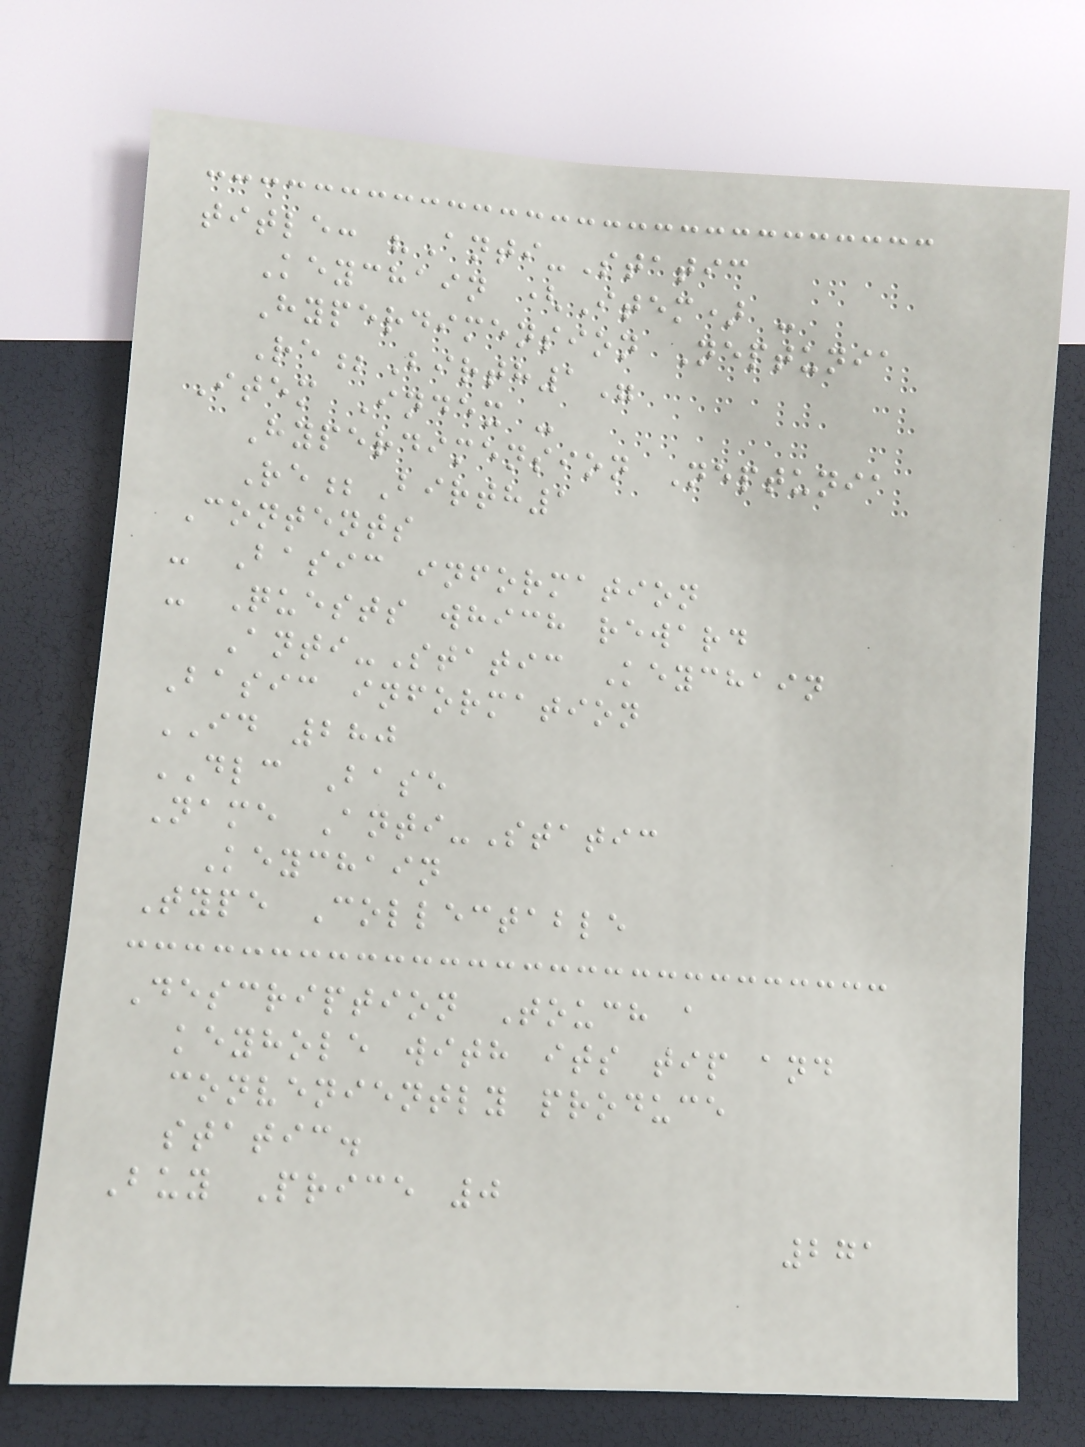title: "Anti-Static
Keychain (Item) -
Hyperdimension Neptunia
Re;Birth1"
Item Index -
Hyperdimension Neptunia
Re;Birth1
Contents
- Basic information
- Quests which reward
Anti-Static Keychain
Basic information
ID 280
DLC Base
Name Anti-Static
Keychain
Type Collectable
Description Touch a
keyhole with its tip and
conveniently produce
static.
Buy Price 0
271
